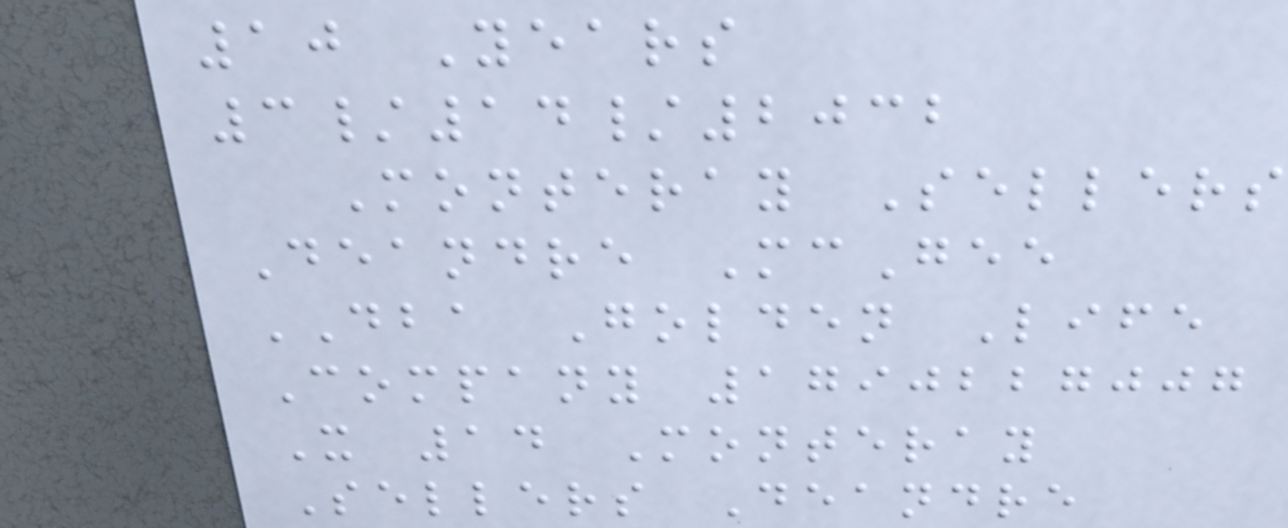10 Years
3/14/2032
Monteray Sellers
Deandre McGee
DBA Golden Life
Company 1790227007
X 14 Monteray
Sellers Deandre
